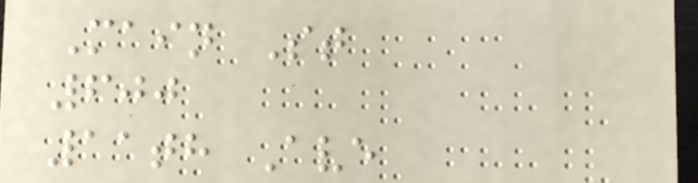Main St
600
11th Ave
